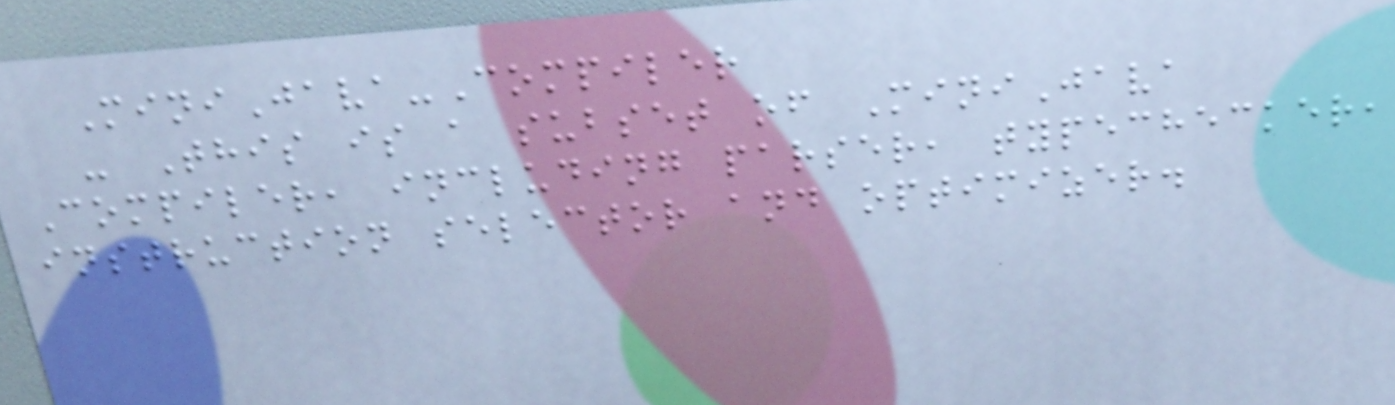MiniJava-Compiler
- This is a subset of MiniJava
Compiler, including parser, typechecker,
instruction selector and optimizer.
